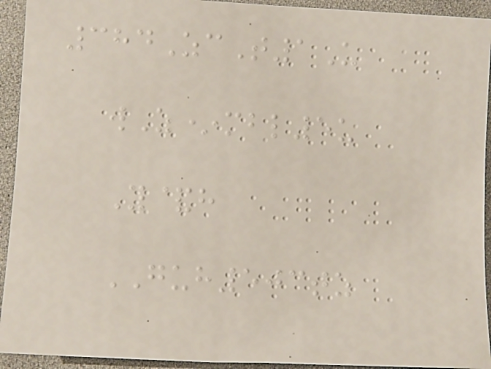384ZcT1U
wZ*mbl5u
Y&h
GUH503tz
